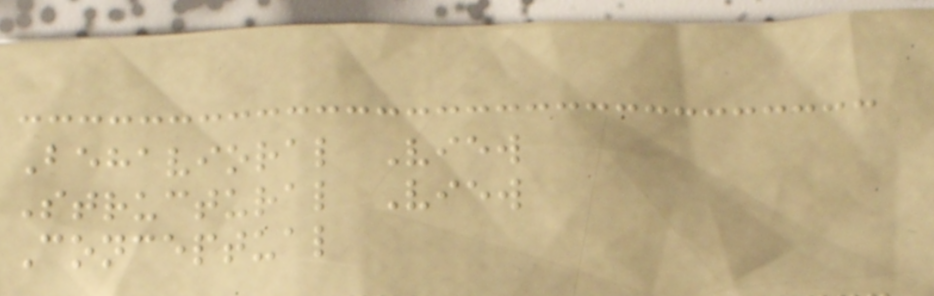Behavioral View
Structural View
Conceptual
